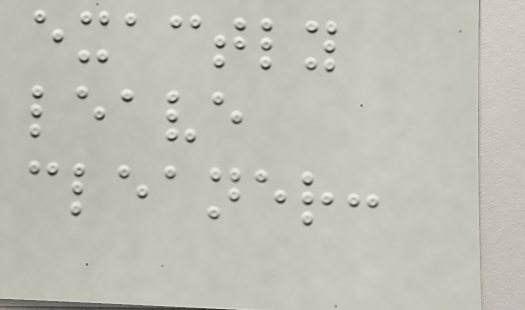exactly
leave
cleaner:
